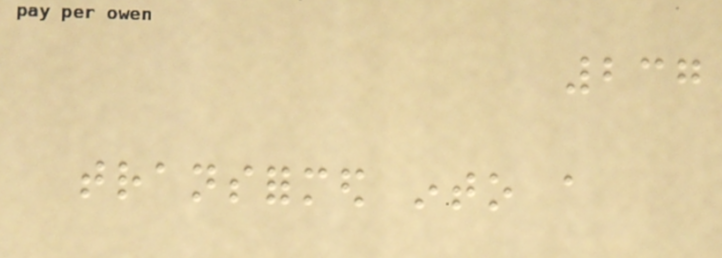237
transformed into a
